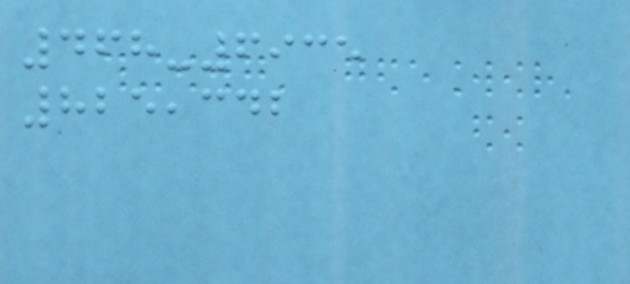468-6935
825,342
